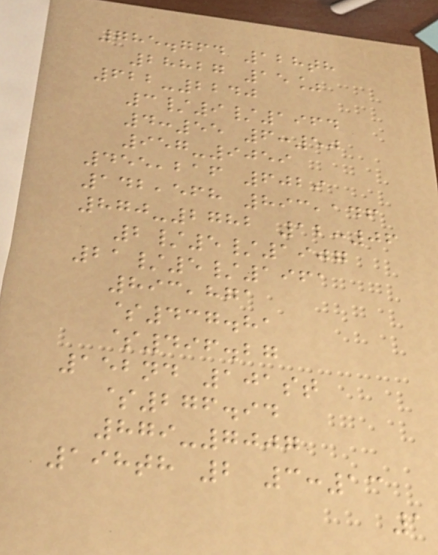785.764 128th
28827 15%
622-2240
3/9/1964
4:55 6:50
957-9059
455,216 6029
142,568 893,146
870-2782 12:06
2/5/1907
21/5/1961
893,871
$437.81
$496.27
152nd 101st
$276.94
879-7007
198th 2 3:13
1
